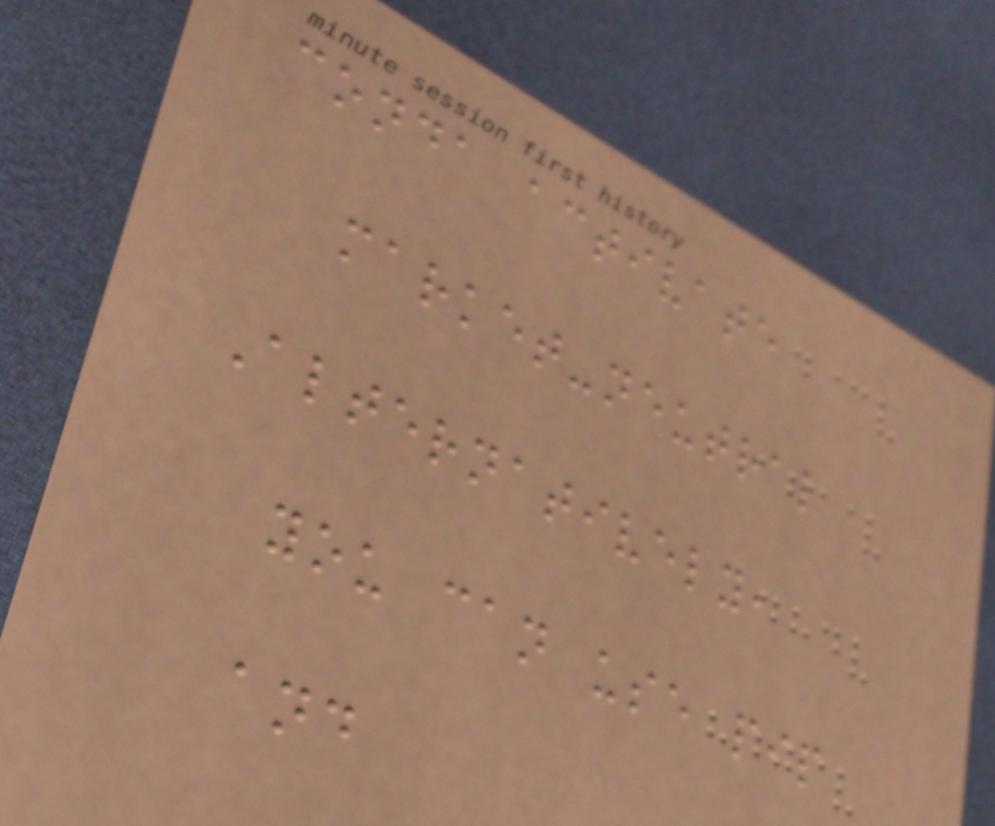conda activate
market-neutral
Alternatively,
you can use pip
and
